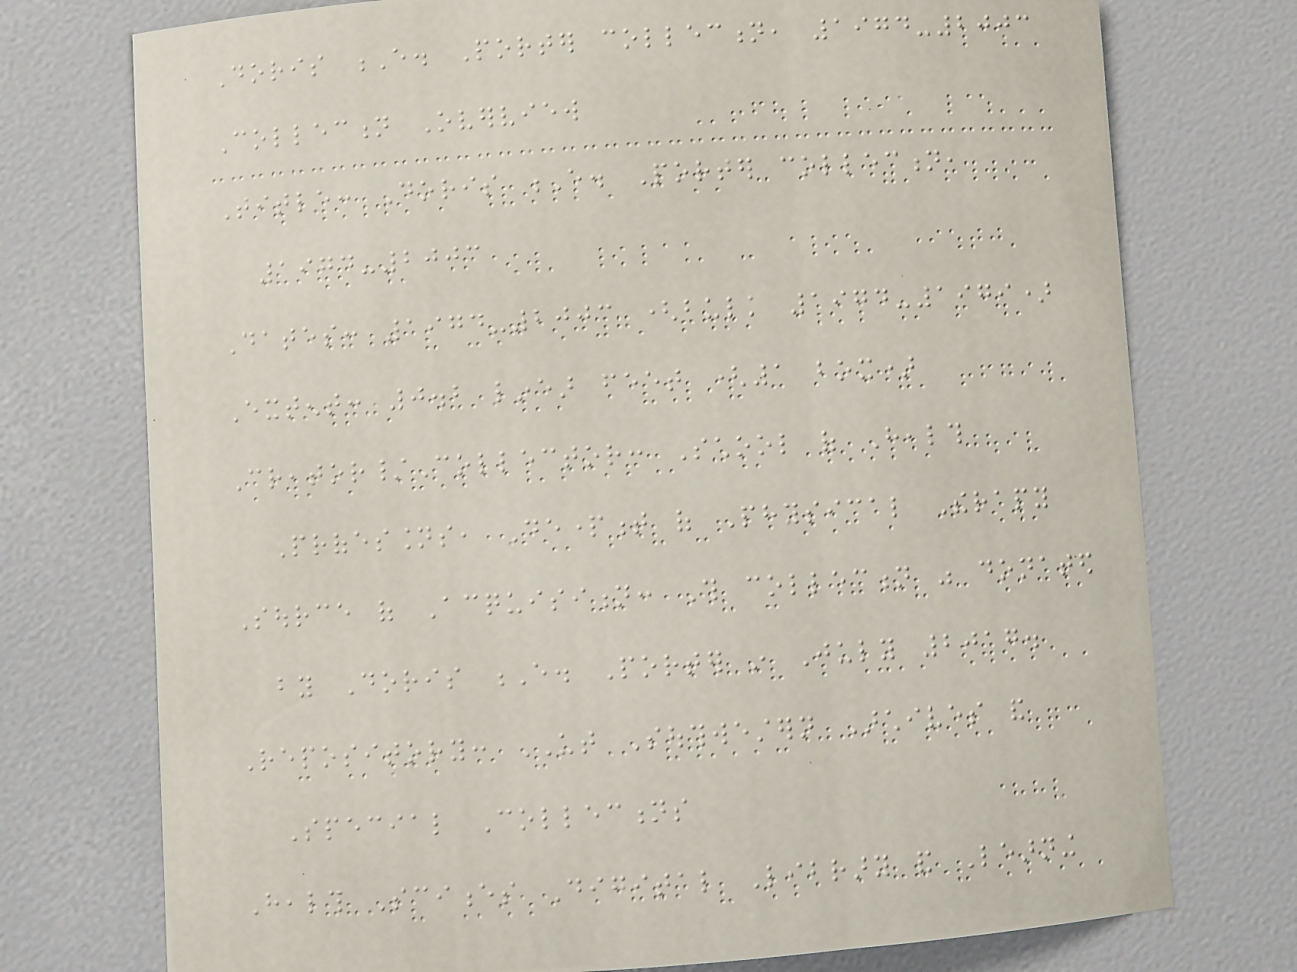Doris E. Porter collection, 1974-2003
Collection Overview
Title: Doris E. Porter collection,
1974-2003
Dates: 1974-2003 (bulk 1974-1979)
Extent: 0.2 linear feet (1 box)
Creator/Collector: School of Health
Professions, Department of Physical Therapy
Source of Acquisition: This collection was donated
by Doris E. Porter in July 2017.
Repository: UT Southwestern Archives and
Special Collections
Health Sciences Digital Library and Learning
